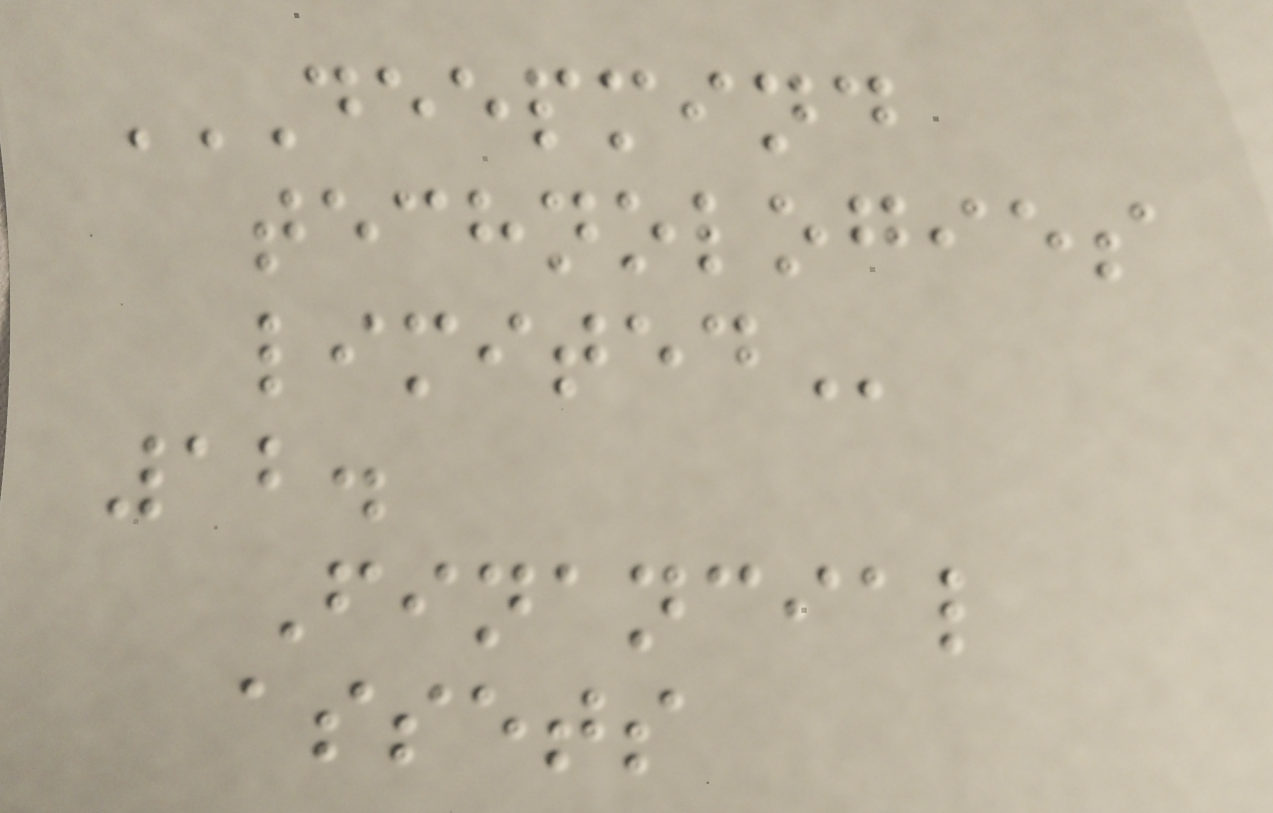DEEPMIND
TECHNOLOGIES
LIMITED
12.
Financial
assets
